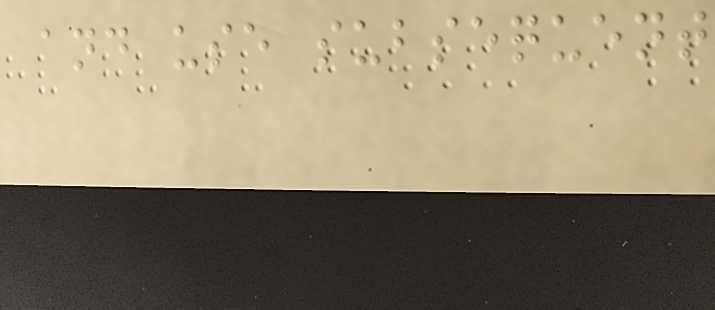and use subsequent
